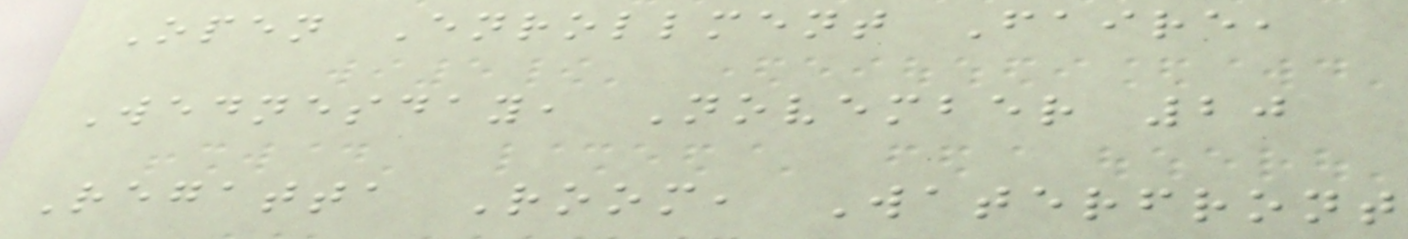Open Enrollment Faire,
Wednesday, November 20
Regatta Room, Waterfront
